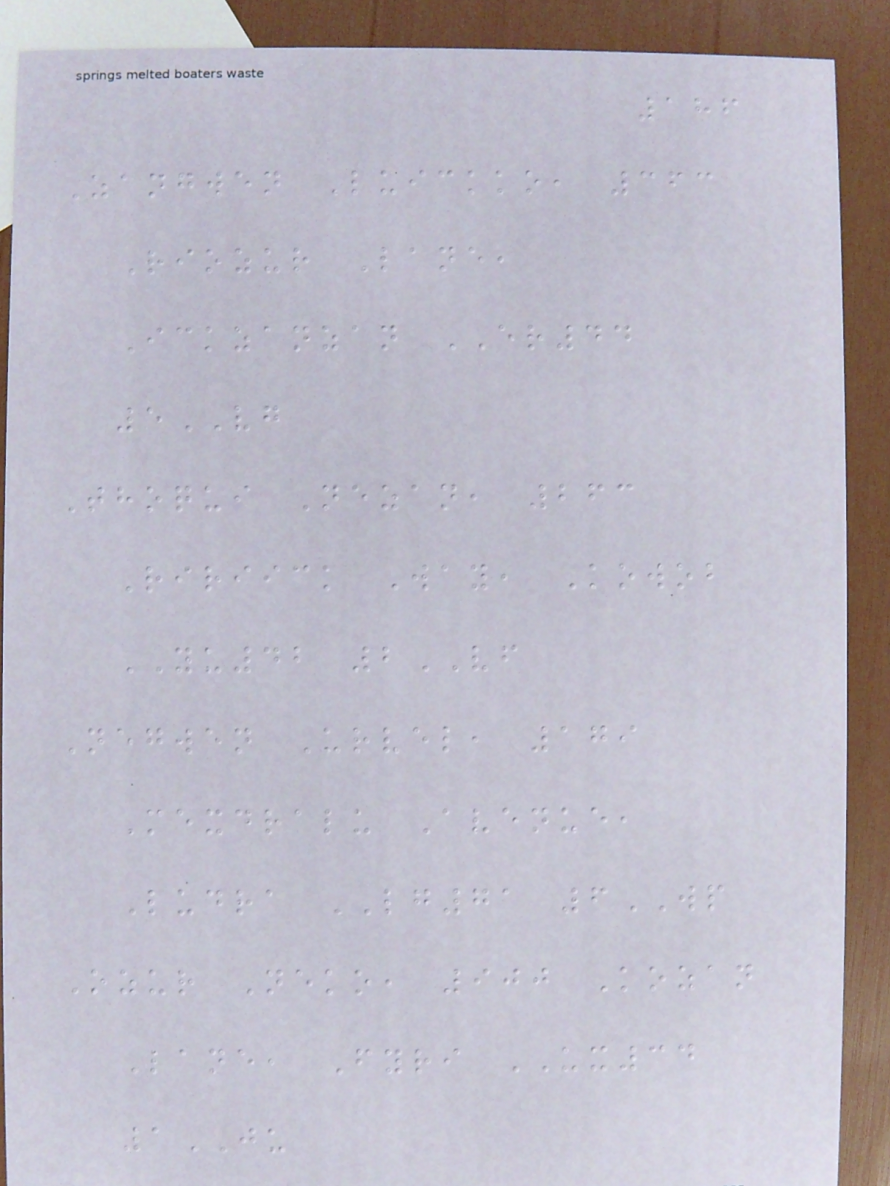186
Zangwen Luickko, 363
Riozur Lane,
Ickzanzan ER44
5VG
Thoqui Nezan, 263
Ririick Way, Kowob
YU42 2VF
Negwen Urvel, 179
Mexdralu Avenue,
Ludra LG71 6WP
Ozur Neko, 900 Kozan
Lane, Fyri UX34
1JU
